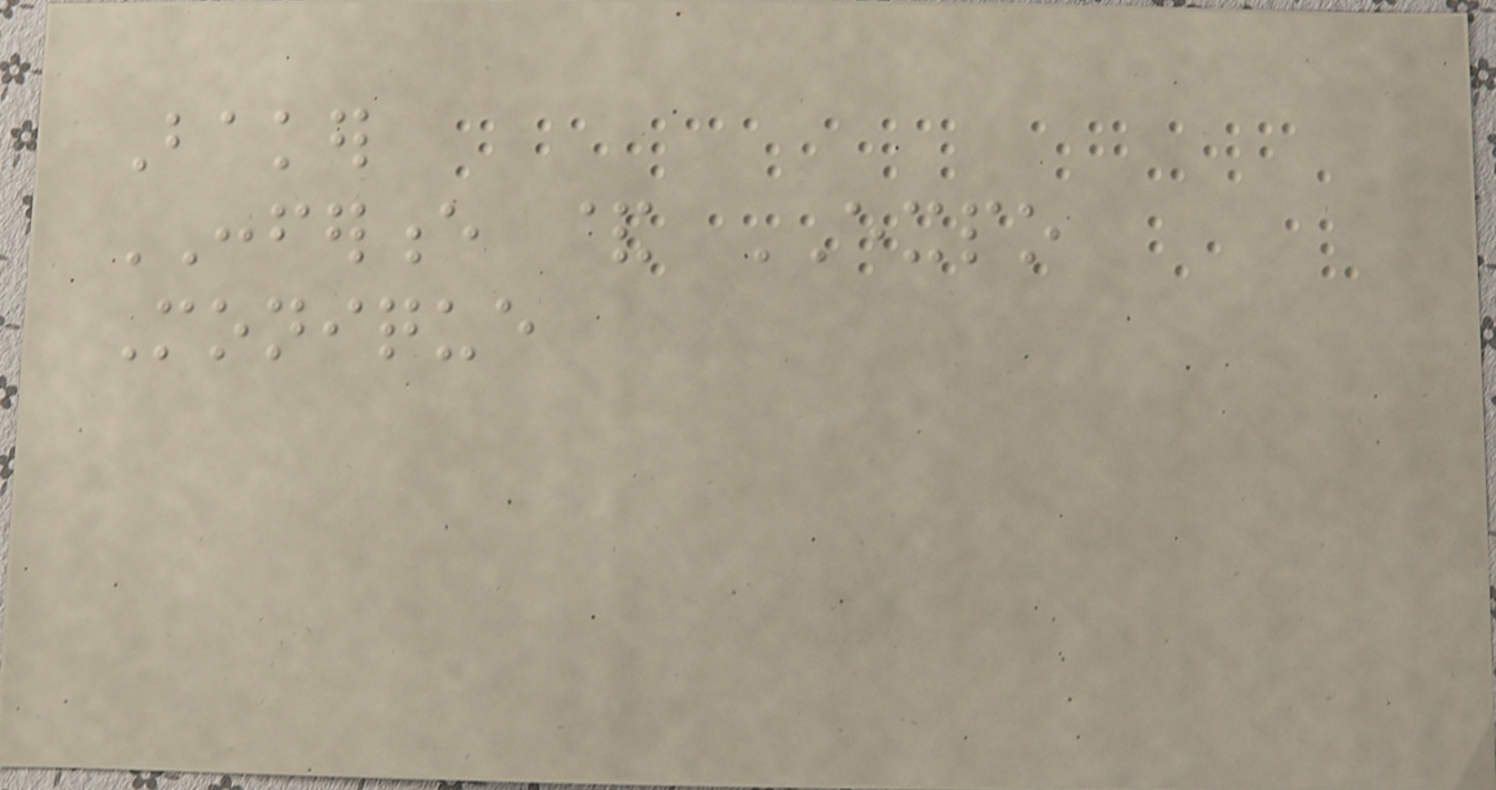Baker
CONFERENCE & EXPO
Monique
